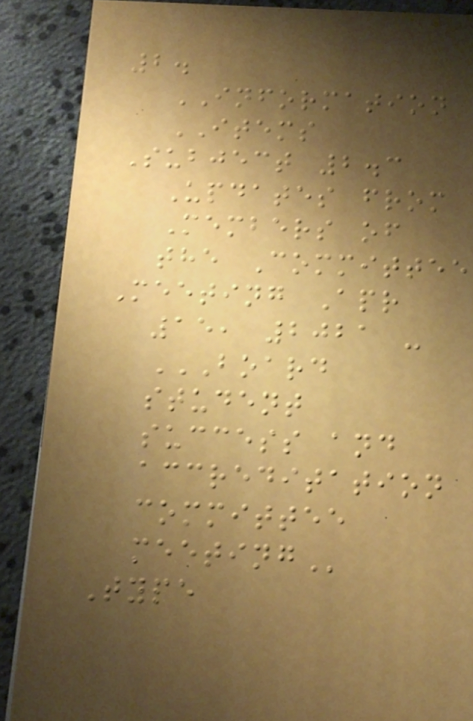2.
INFORMATION
ITEMS
Subject 2.3
Updates from
Members of
the Committee
Meeting Apr
15, 2021 -
BOARD
STUDENT
SUCCESS AND
ACCREDITATION
COMMITTEE
MEETING
Type
